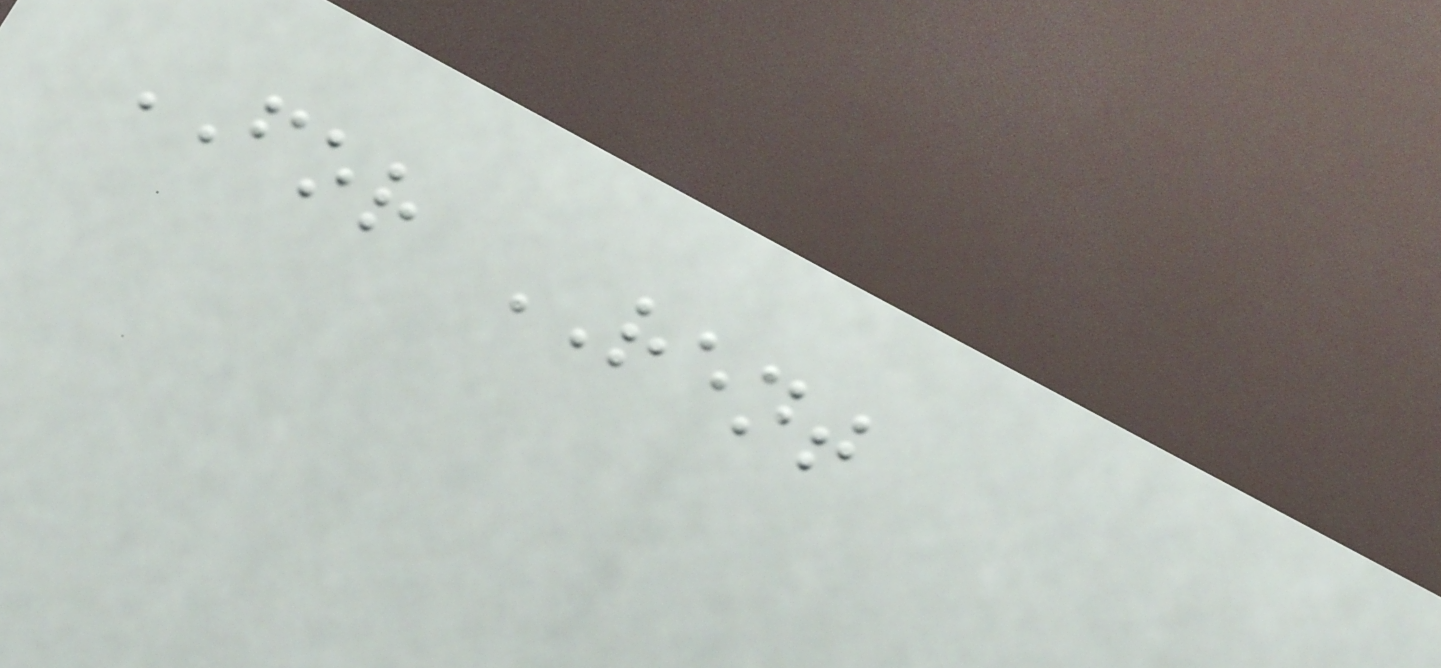FOR RENT
